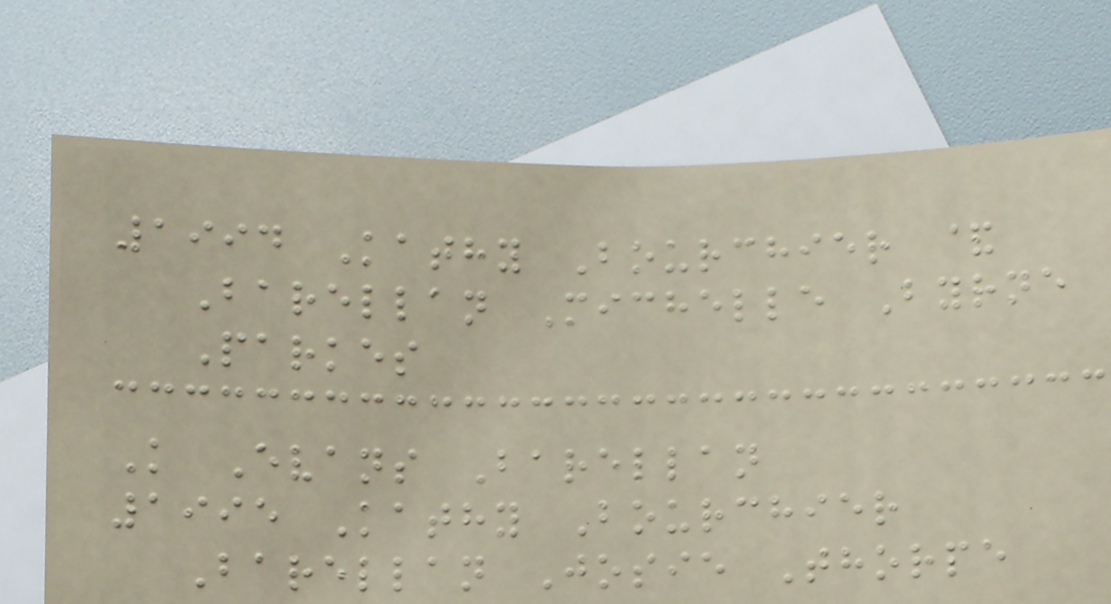1994 Kathy Bourchier &
Barellan Michelle Byrne
Parkes
K Evans Barellan
1995 Kathy Bourchier
Barellan Josie Thorpe
